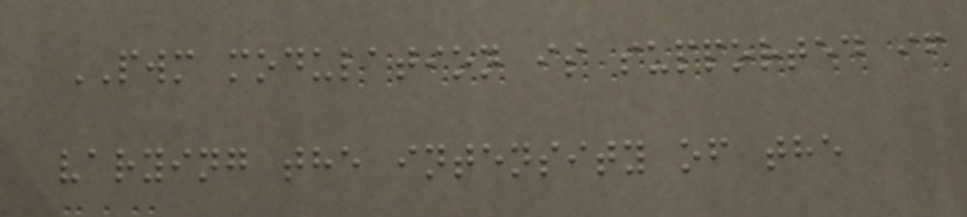PWM modulation is supported if
varying the intensity of the
